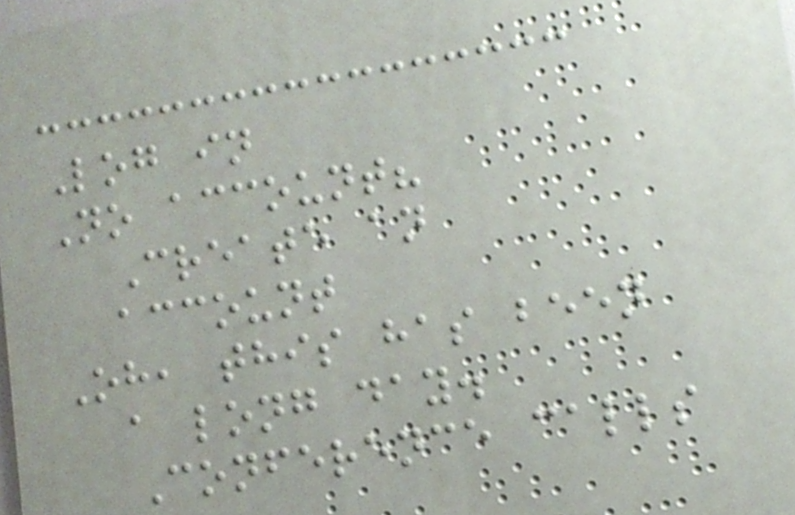Log in
No account?
Create an
account
Oh, this has been
a long day.
Conference calls
